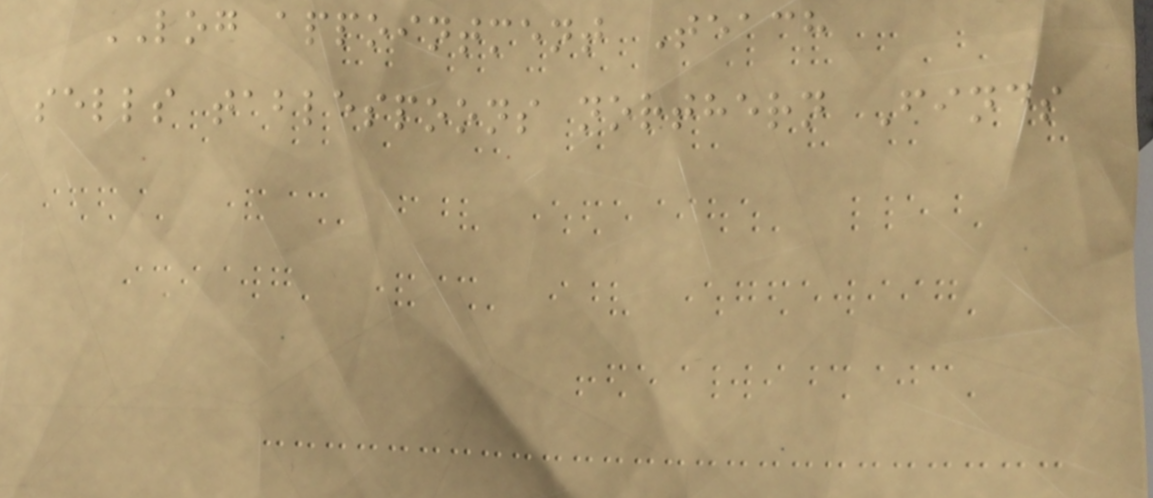LOG appointment Teach
sells tablespoons northern Finds
